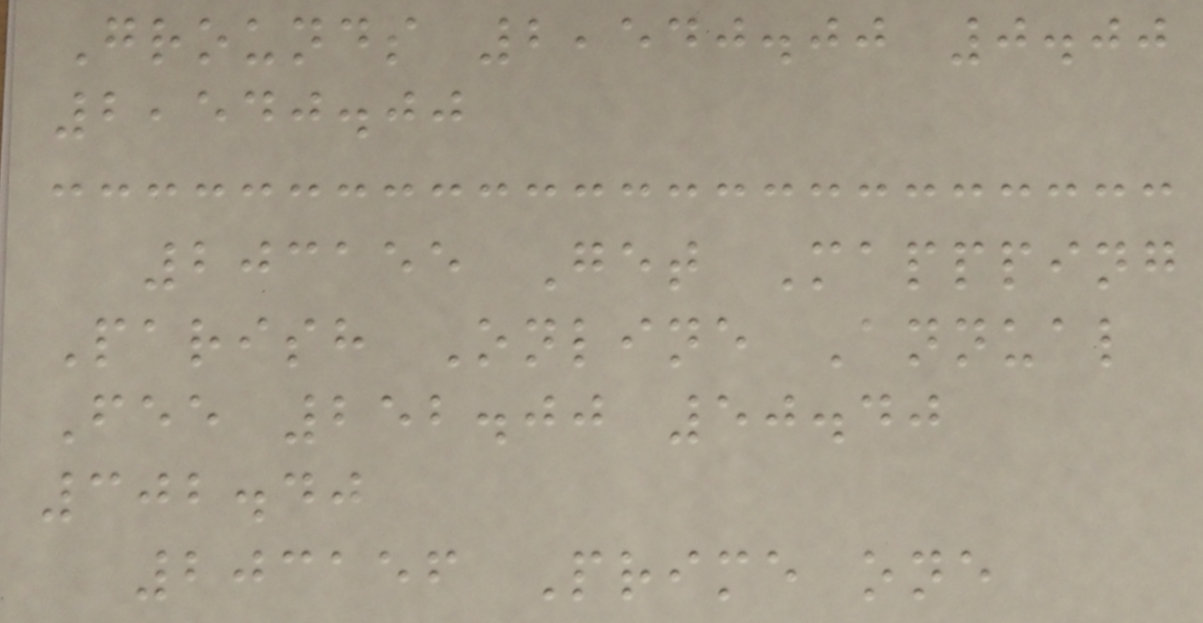Grounds 2,540.00 0.00
2,540.00
203155 Get Mappping
Parish Online Annual
Fee 252.00 50.40
302.40
203156 Prime one
